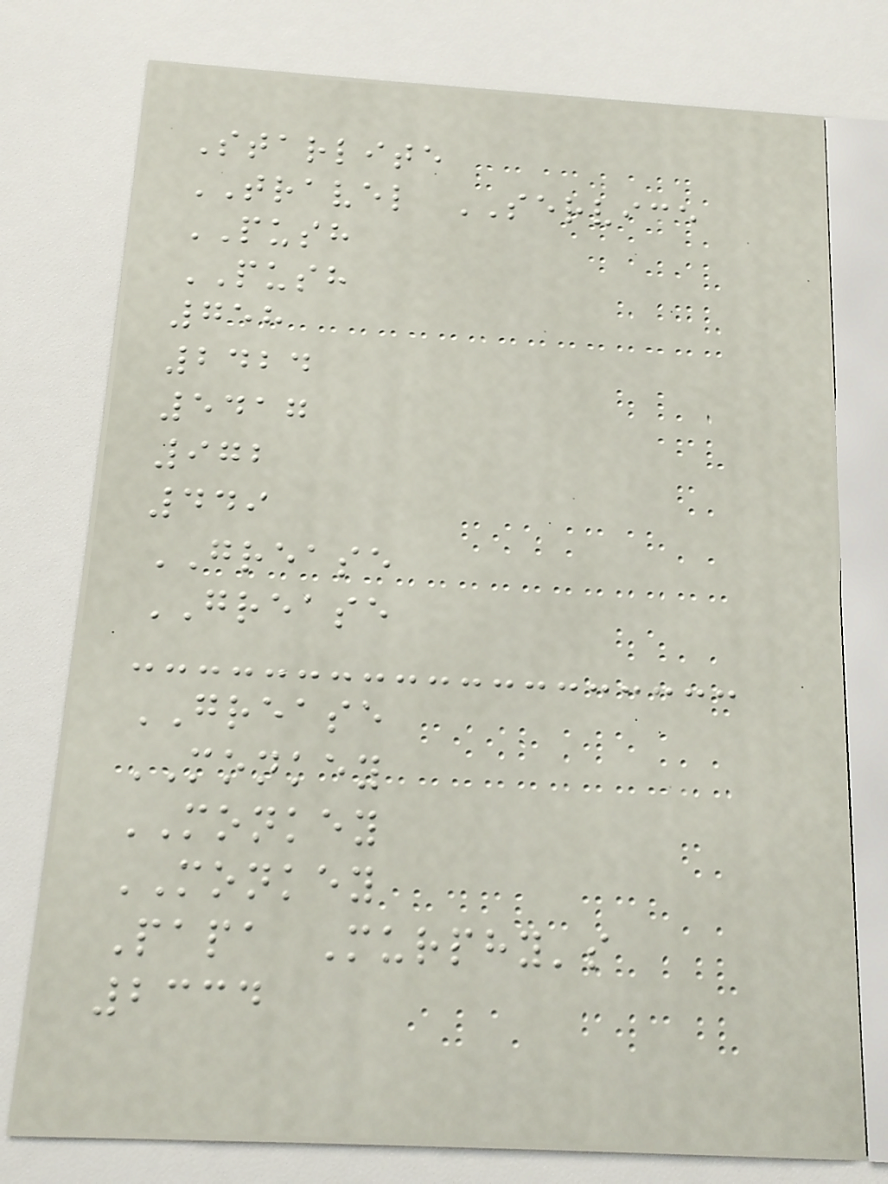Starlite
TRAVEL SERVICE
PUSH
PUSH
758
2424
5417
972
449
GREASE
GREASE
GREASE
MONKEY
MONKEY
MONKEY
Papa Murphy's
2334
